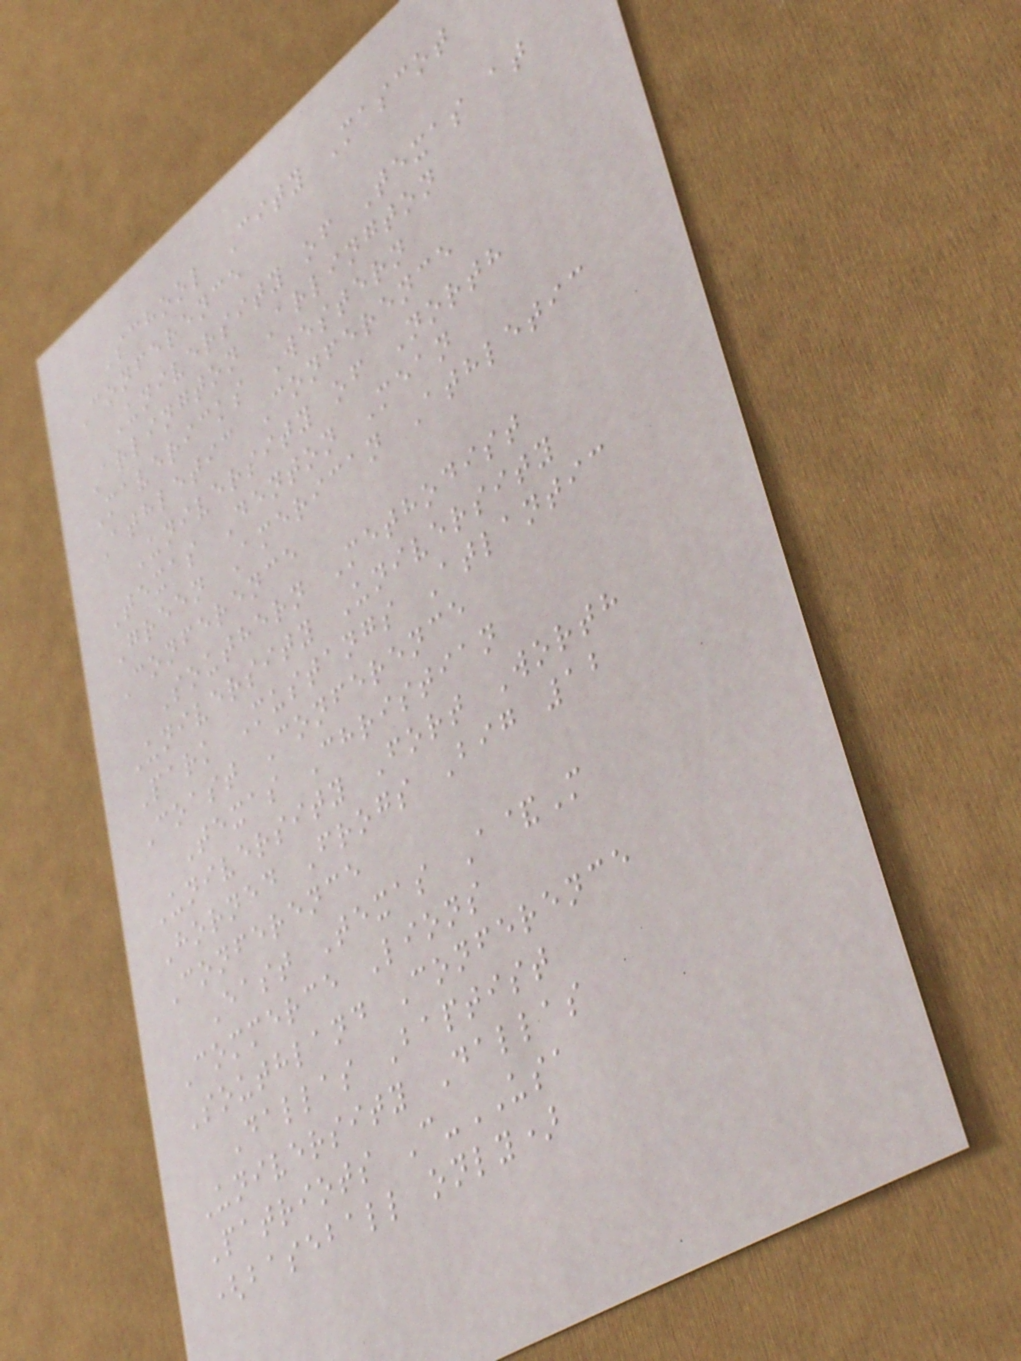School City Mascot
Conference
University of Texas at
Arlington Arlington
Mavericks Western
Athletic Conference
University of North
Texas Denton Mean
Green American Athletic
Conference
Southern Methodist
University University
Park Mustangs Atlantic
Coast Conference
Texas Christian
University Fort Worth
Horned Frogs Big 12
Conference
East Texas A&M
Commerce Lions
Southland Conference
Dallas Baptist
University Dallas
Patriots C-USA
(baseball only)
